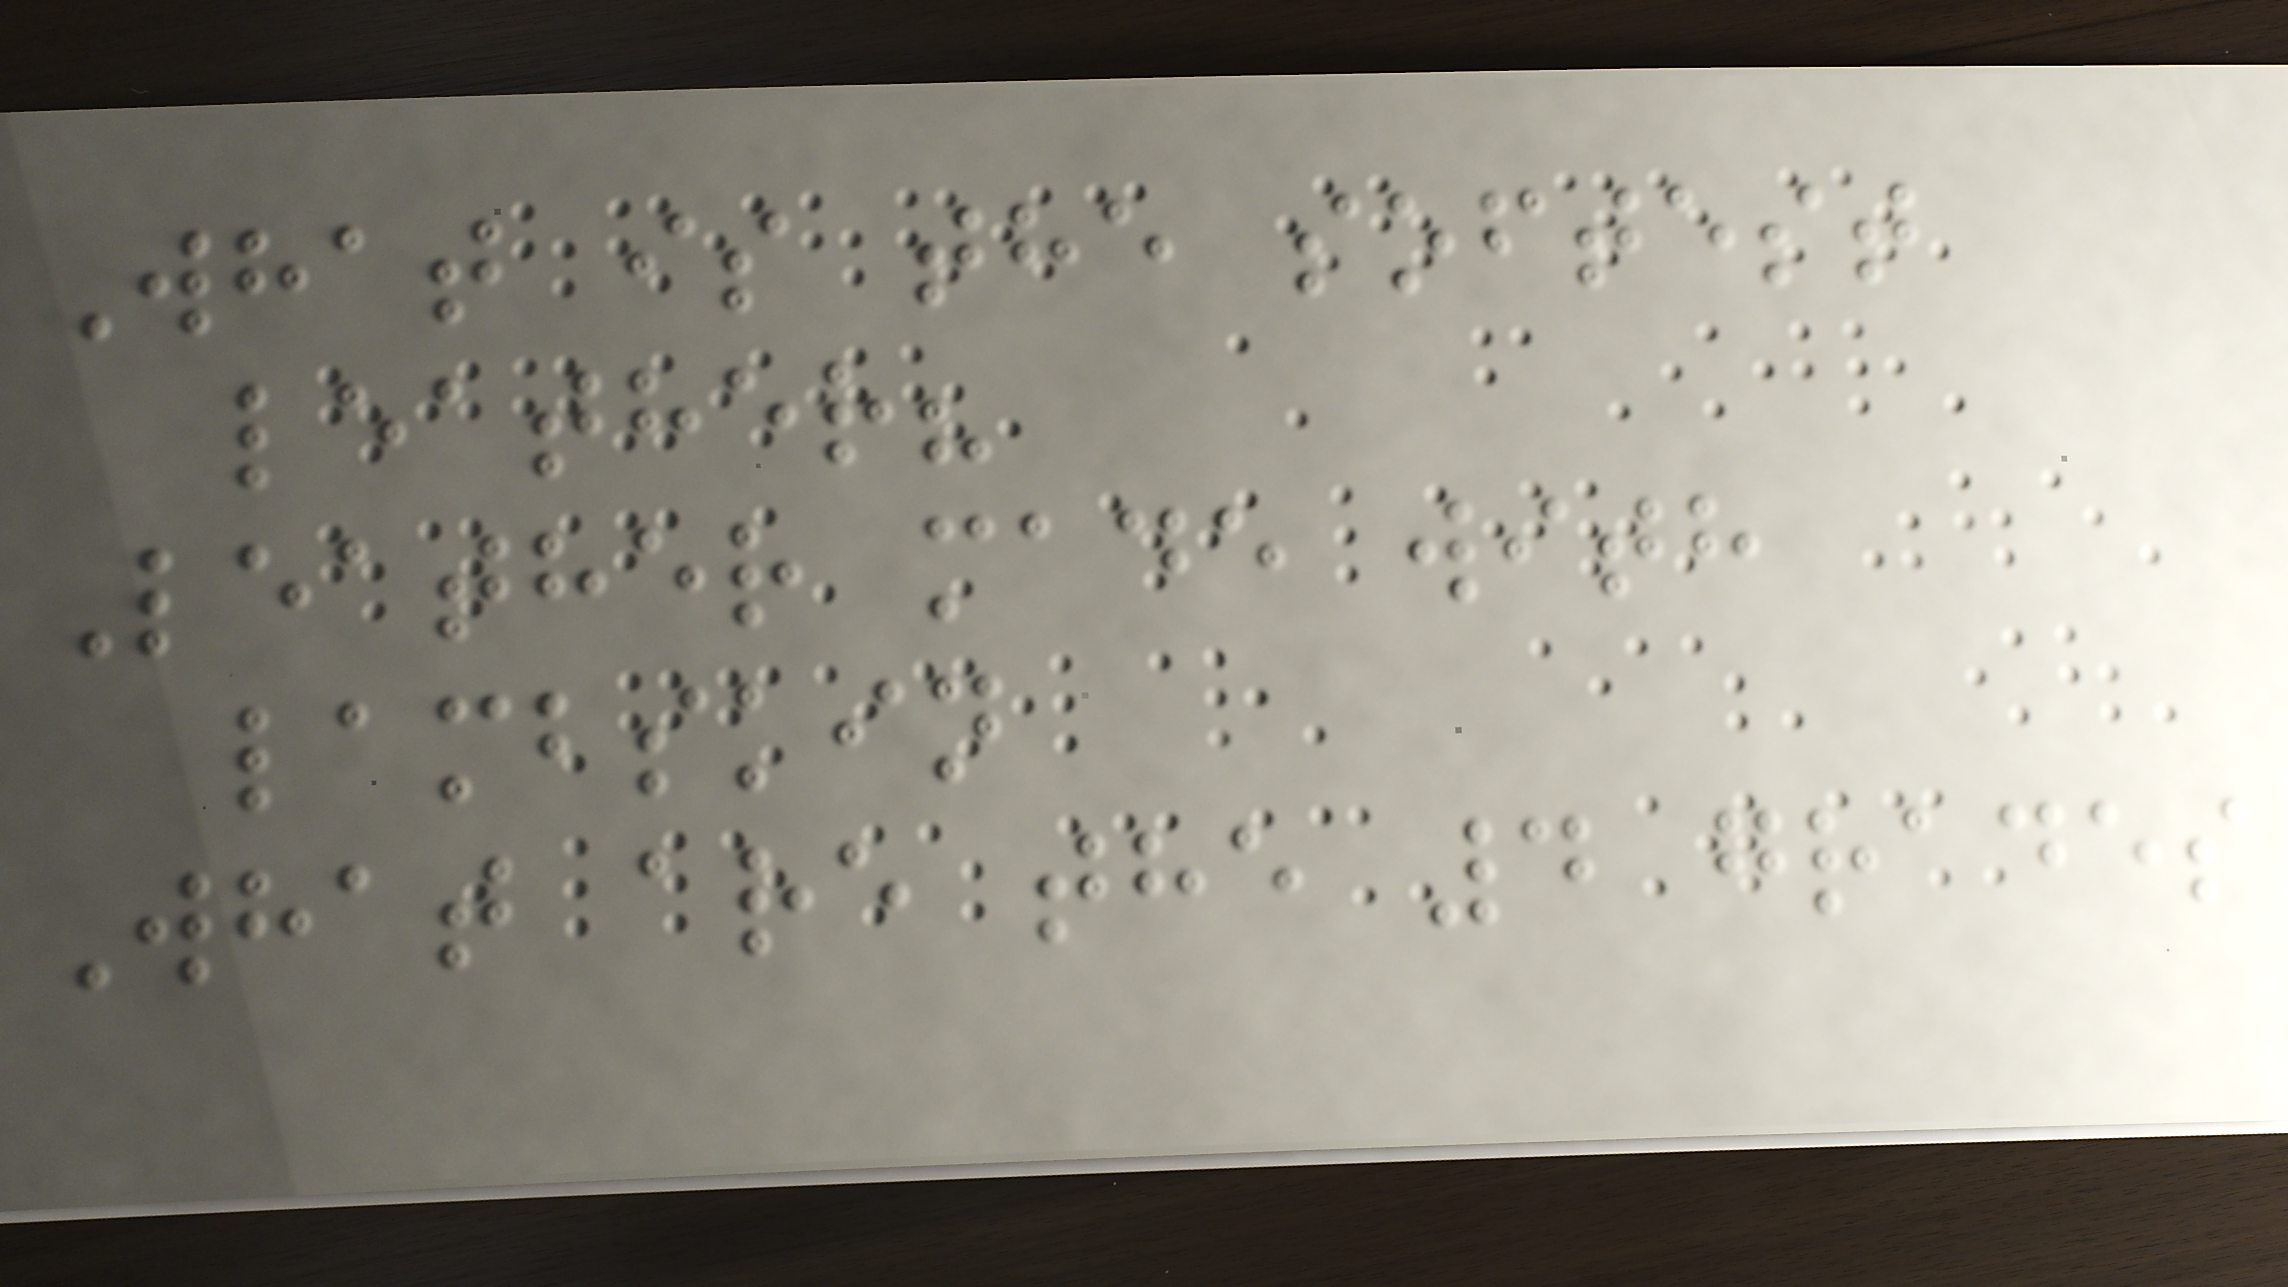What is the softest
leather?
Leather made with
lambskin
What are the 4 grades
